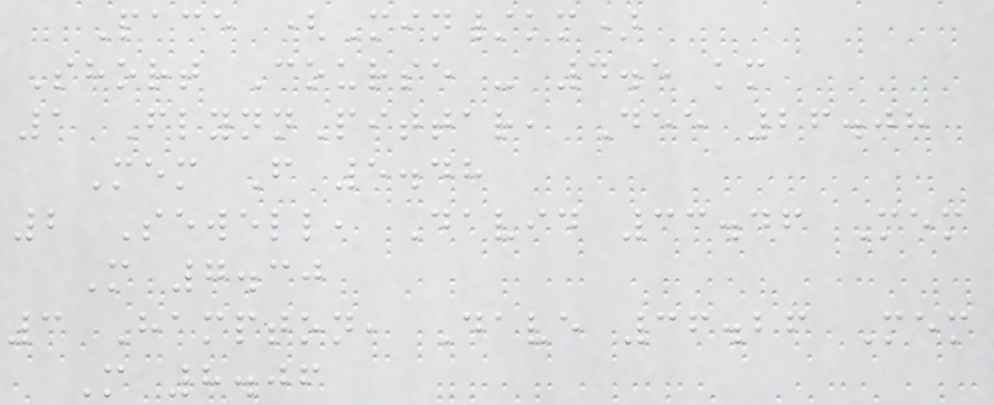Pace (Min/km)
Short Course - 4.5 km
1 FlynnPittar, Dee 26.08
Mem F 5.48
2 Sewell, David 33.46 Mem
M 7.30
3 Hampton, Dave 36.26 Mem
M 8.06
